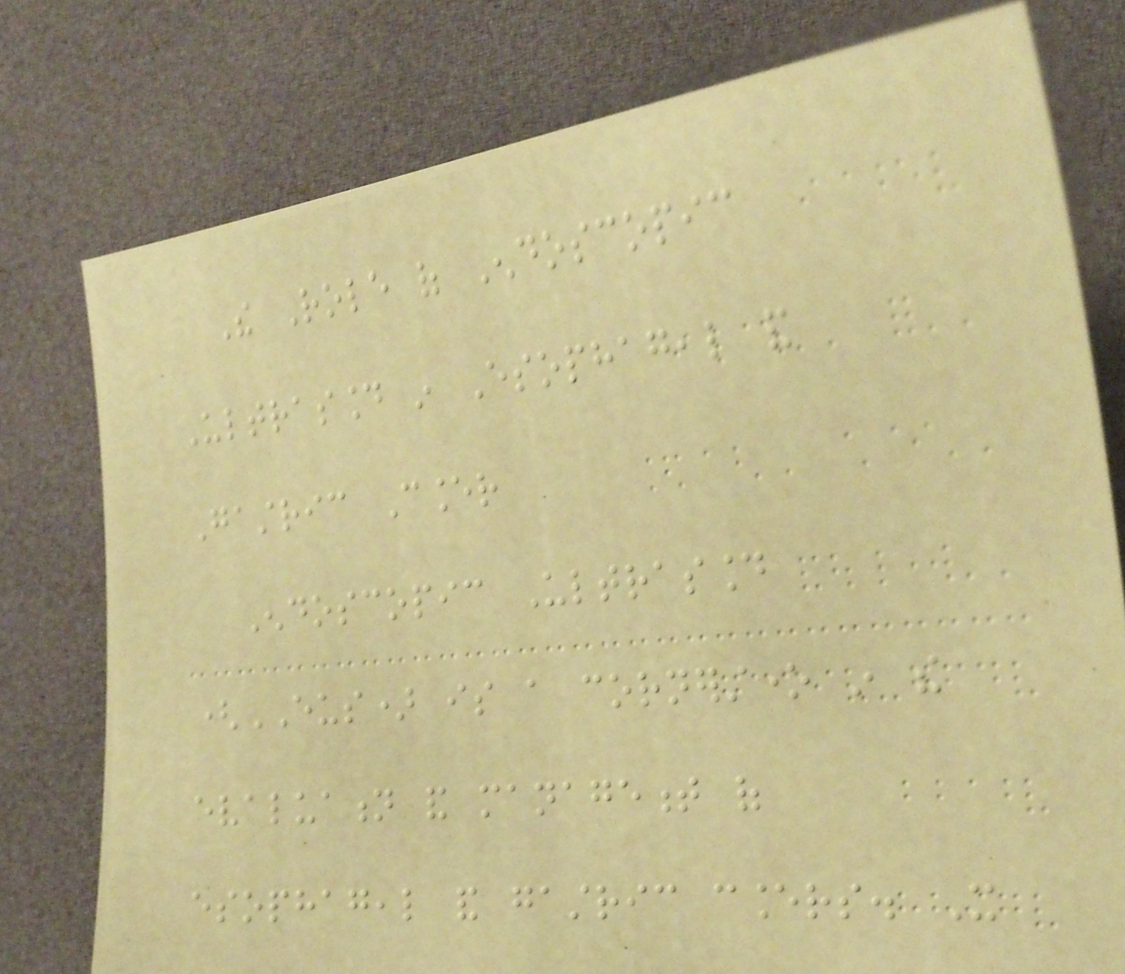The Role of Endoscopic
Ultrasound in Esophageal and
Gastric Cancer
Endoscopic Ultrasound
(EUS) is a cornerstone in the
evaluation and management of
esophageal and gastric cancers. It
